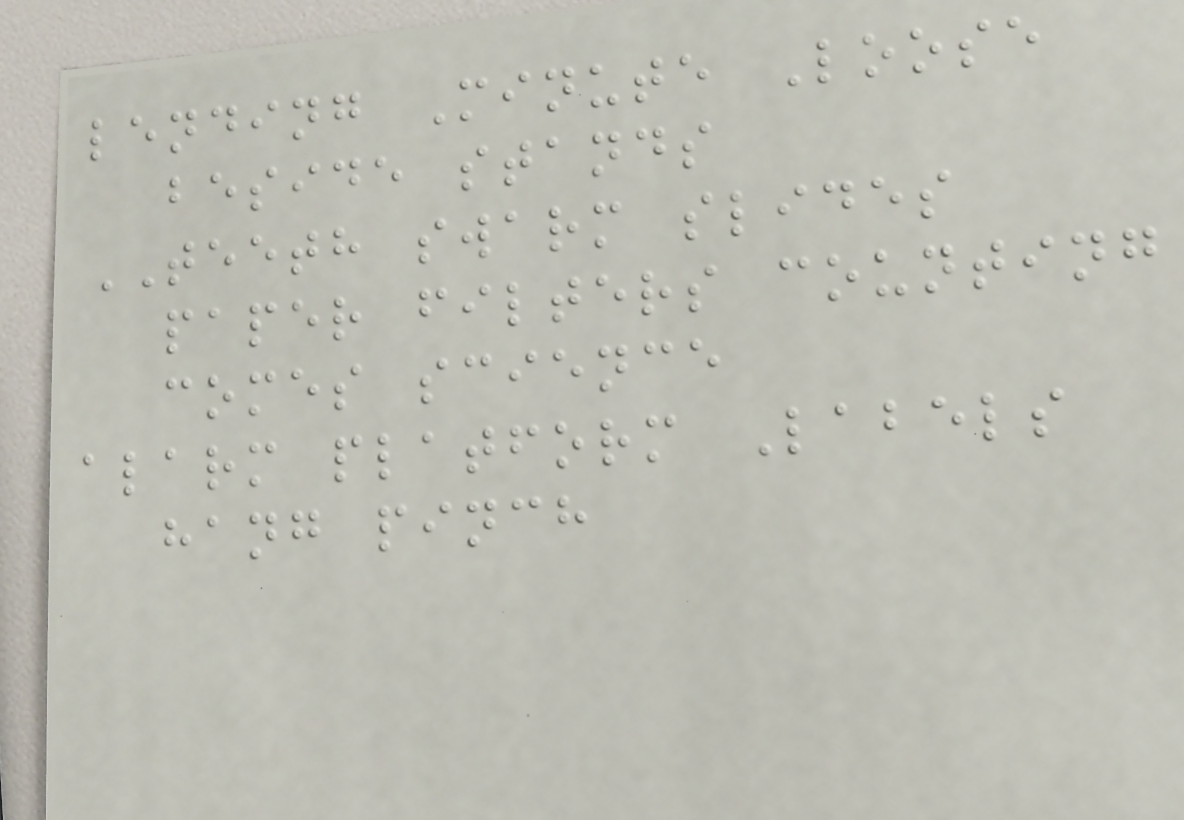lending Minute Loose
beside stands
TEETH swarm slides
paper filters counting
comes science
alarm platform Labels
hang pinch
